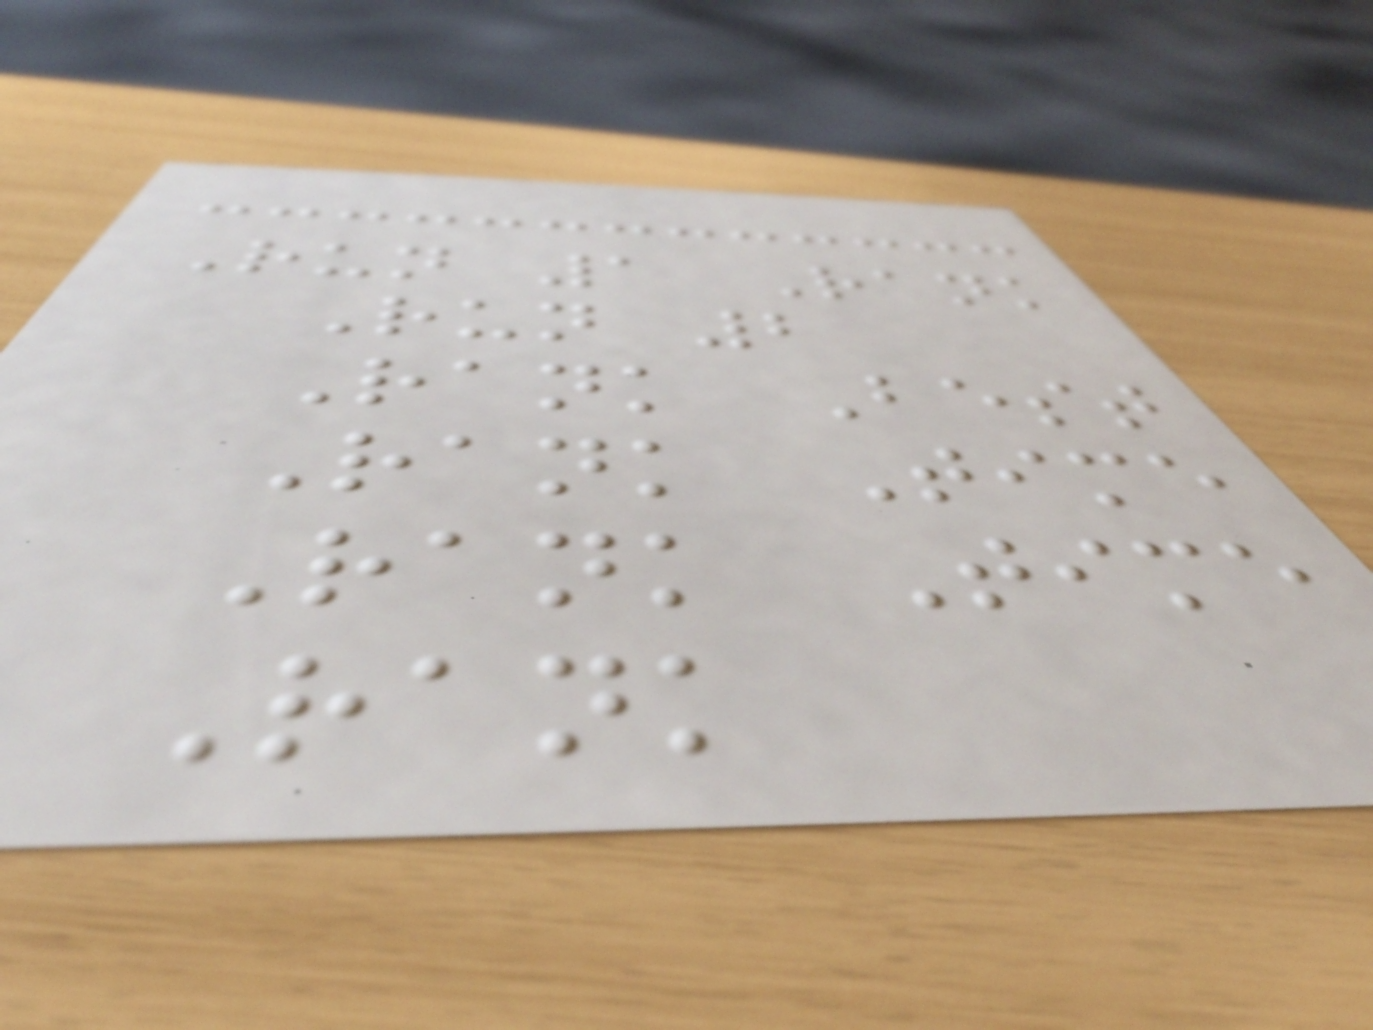Run 1 Rank
Run 2
Rank Best
Rank Time
Rank Time
Rank
